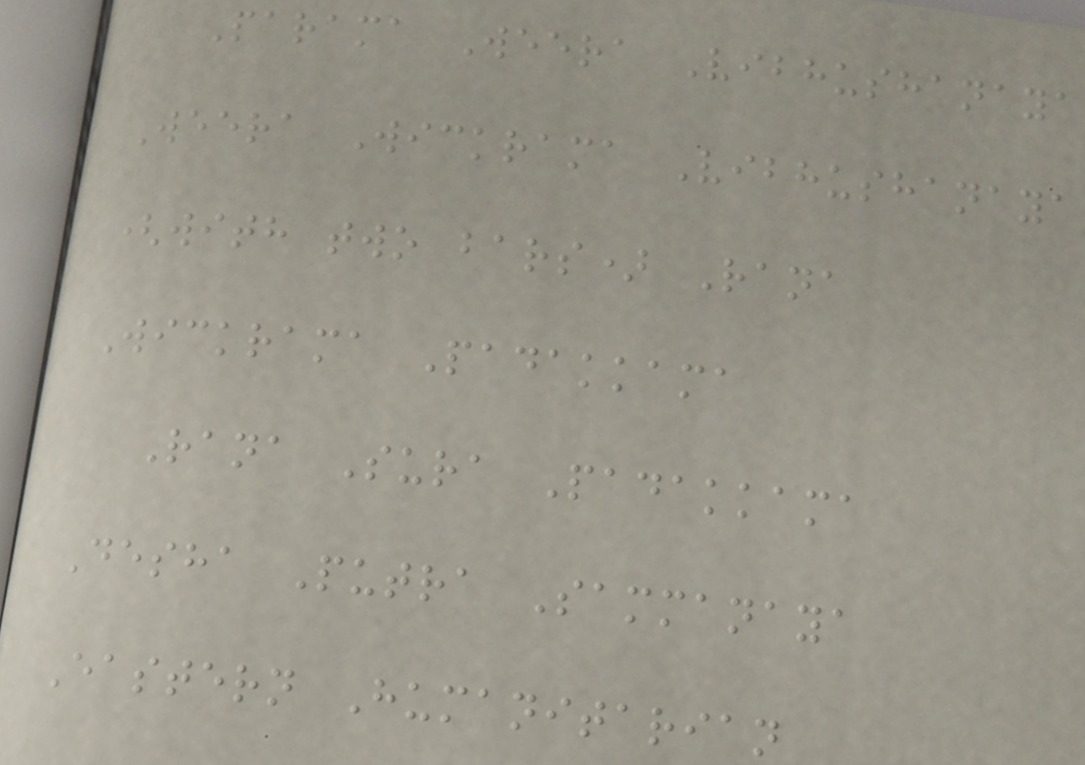Parama Weera Vibhushanaya
Weera Wickrama Vibhushanaya
(with two bars) Rana
Wickrama Padakkama
Rana Sura Padakkama
Desha Putra Sammanaya
Eastern Humanitarian
